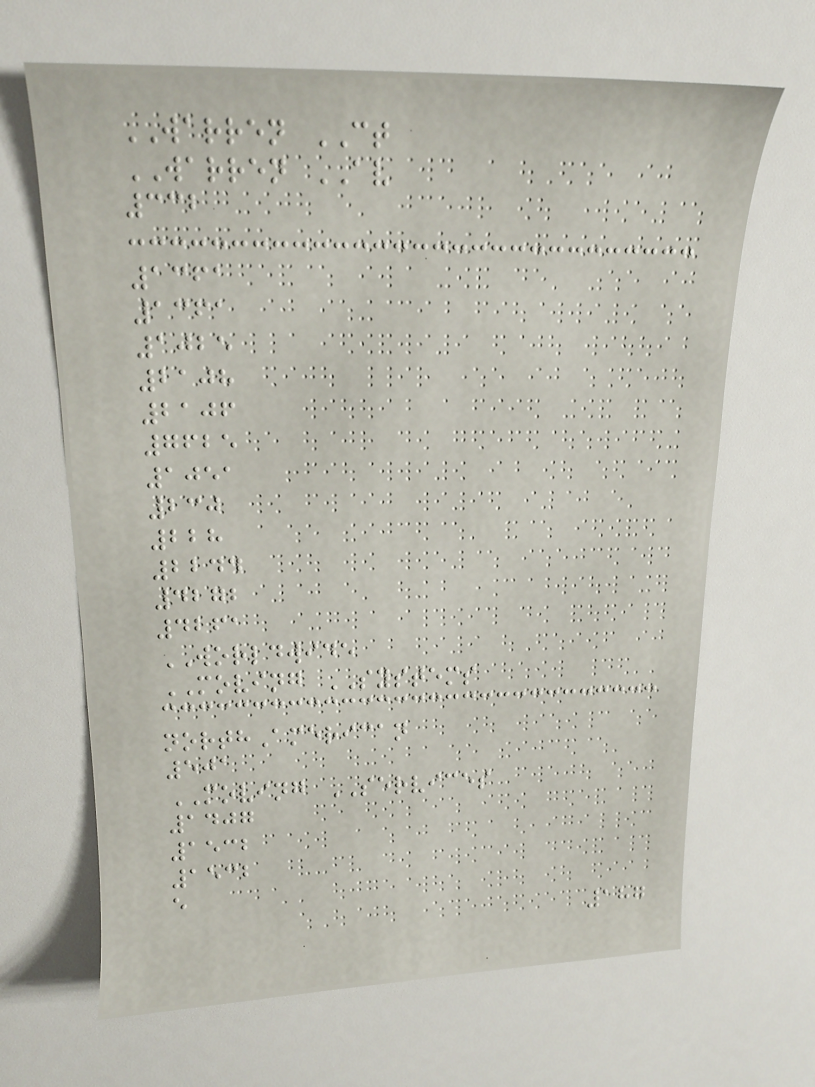WARREN CT
WARREN AV
332
1361
1361
1025
2108
2106
7625
1051
230
228
2244
4272
4261
WORLDWIDE
MOVING SYSTEMS
northAmerican
501
MOVING SERVICES
1407
1532
1532
e
187
